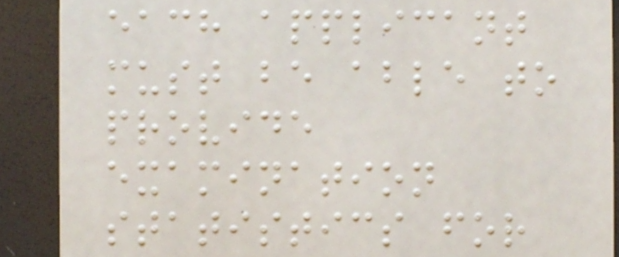each applicant
must be able to
provide
examination
statistics for
